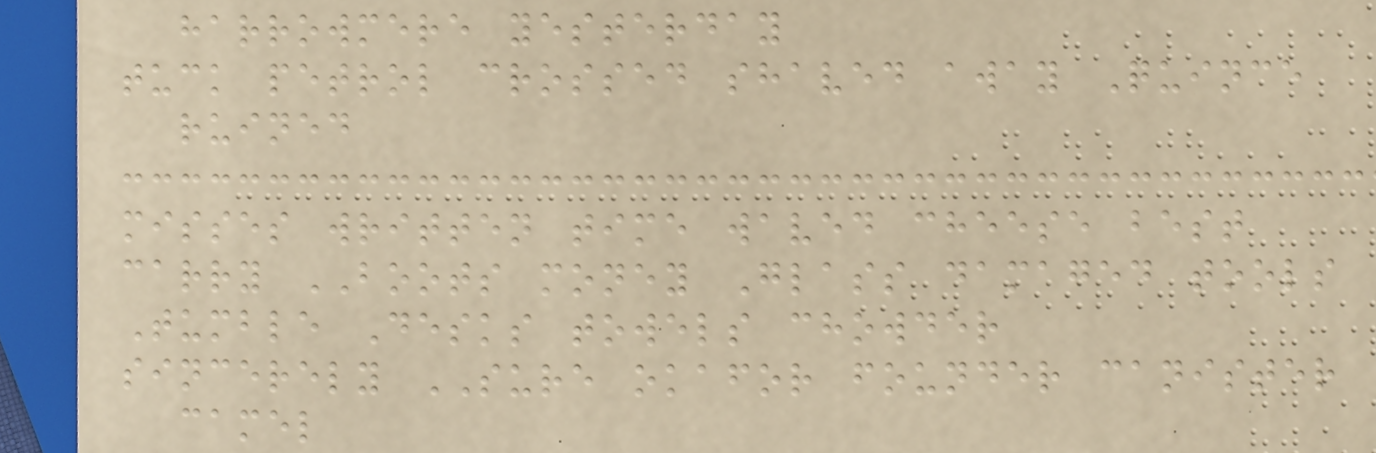harrowmere yesterday
tuck petrol crossed shaved away Quince
ruined
misses written time waved cheese best
carry BOOTS money Glass damaged tools
Tumble Desks towels chowder
sincerely SURE okafor founder canister
camel
